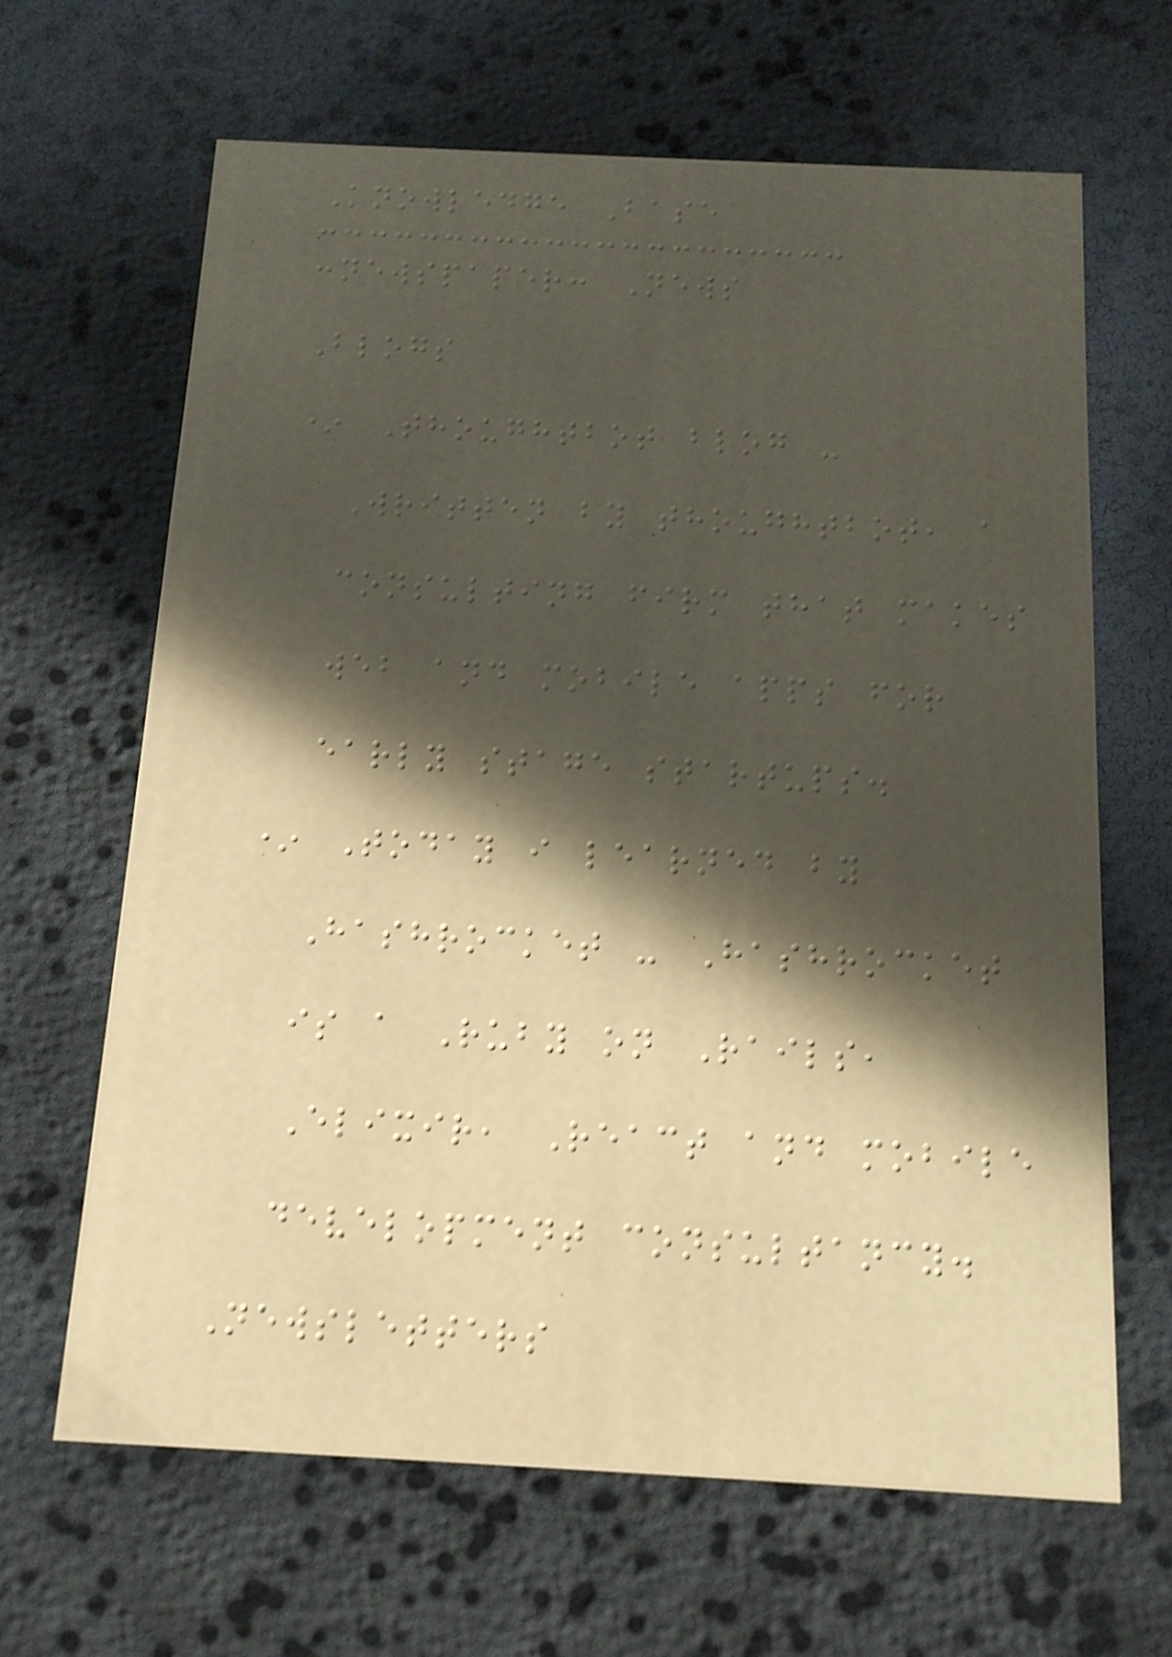Knowledge Base
:newspaper: News
Blogs
* Thoughtbot blog -
Written by thoughtbot, a
consulting firm that makes
web and mobile apps for
early stage startups.
* Today i learned by
Hashrocket - Hashrocket
is a Ruby on Rails,
Elixir, React and mobile
development consultancy.
Newsletters
